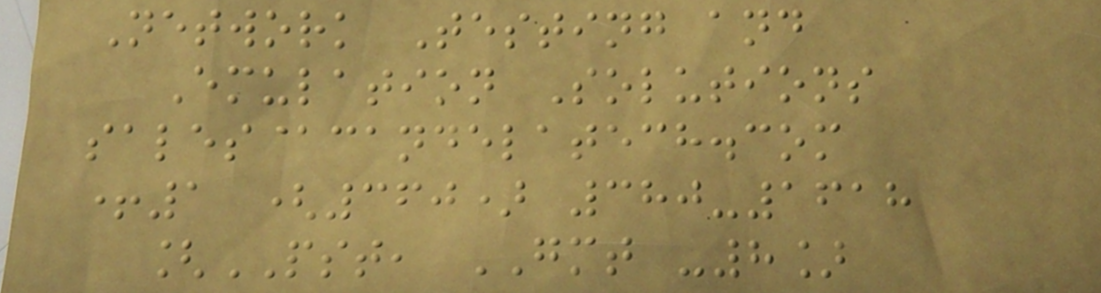Network Testing and
Emulation Solutions
sales@candelatech.com
+1 (360) 380-1618
[PST, GMT -8]
